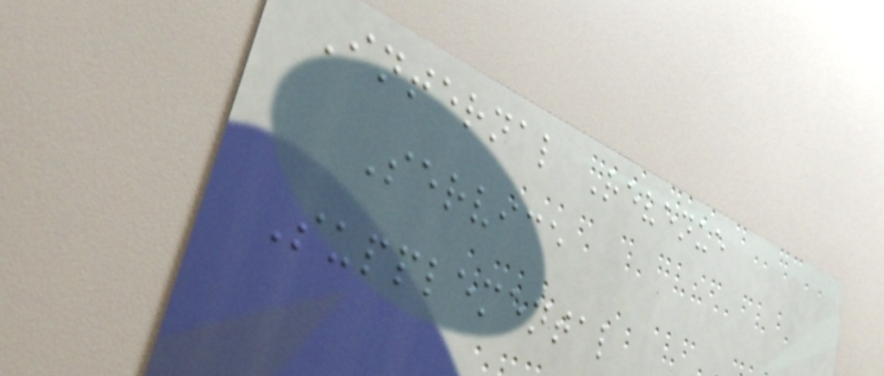Internal Revenue
Service
Supplemental
